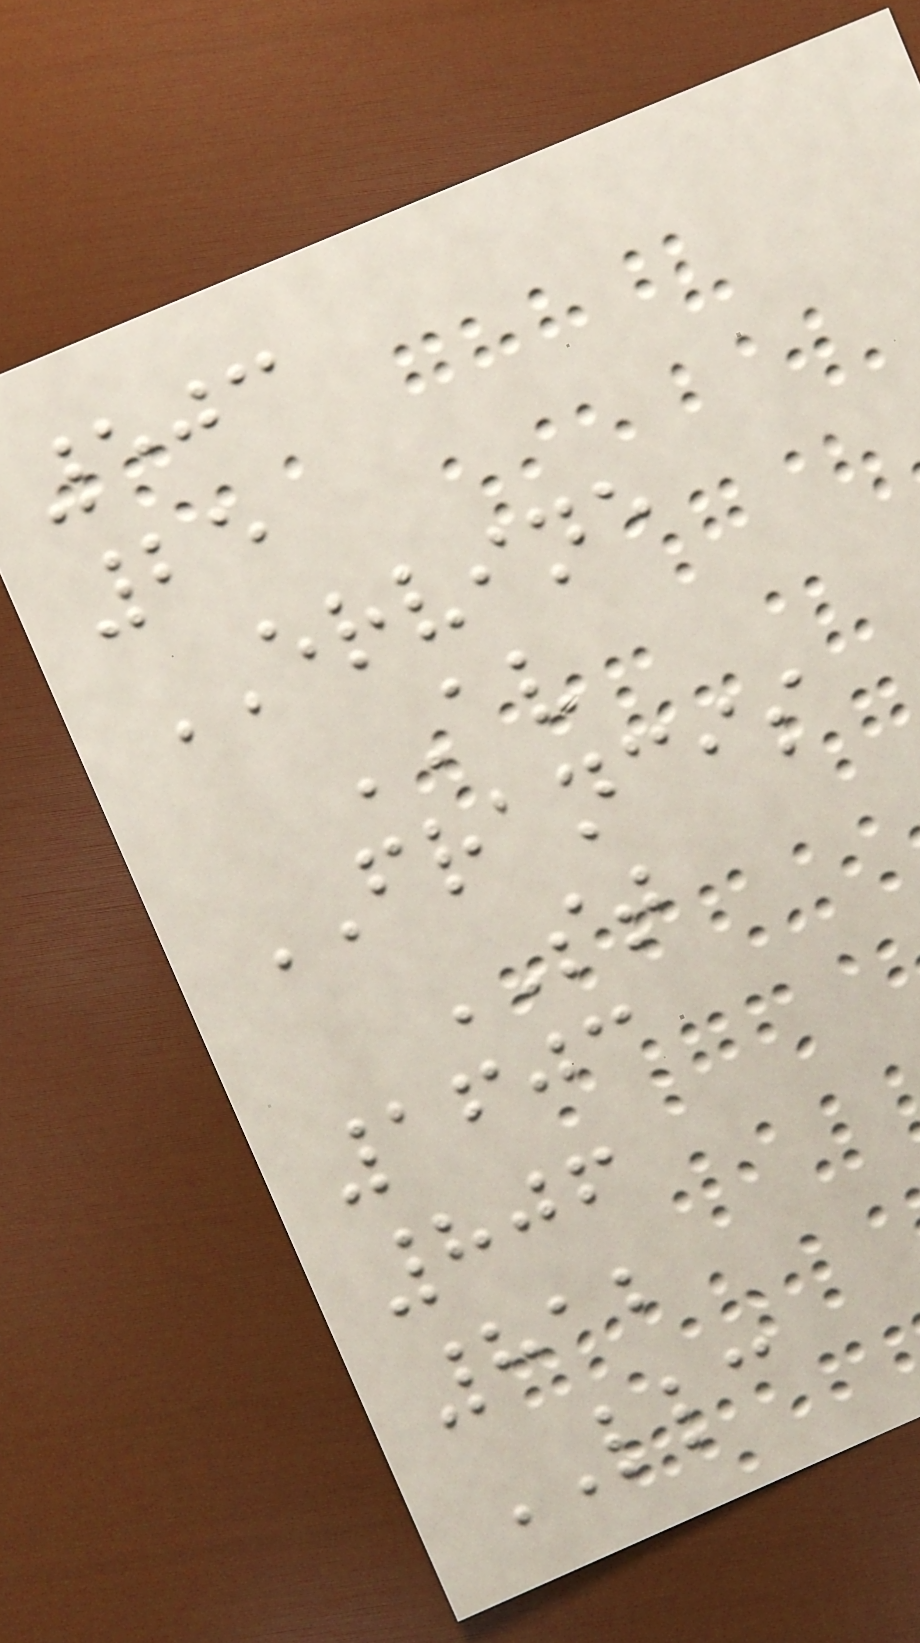503
25
ERVINE
AV
FRANCIS
ST
1603
806
812
LLC
